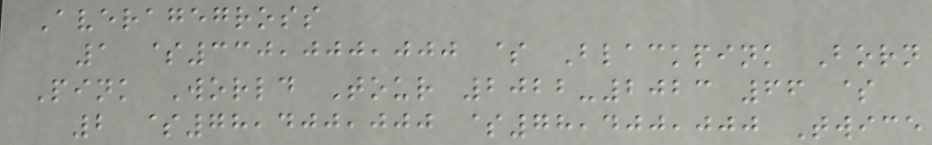Averagegross
1 $330,000,000 $ Blackpink Born
Pink World Tour 2022-2023 66 $
2 $78,400,000 $78,400,000 Twice
